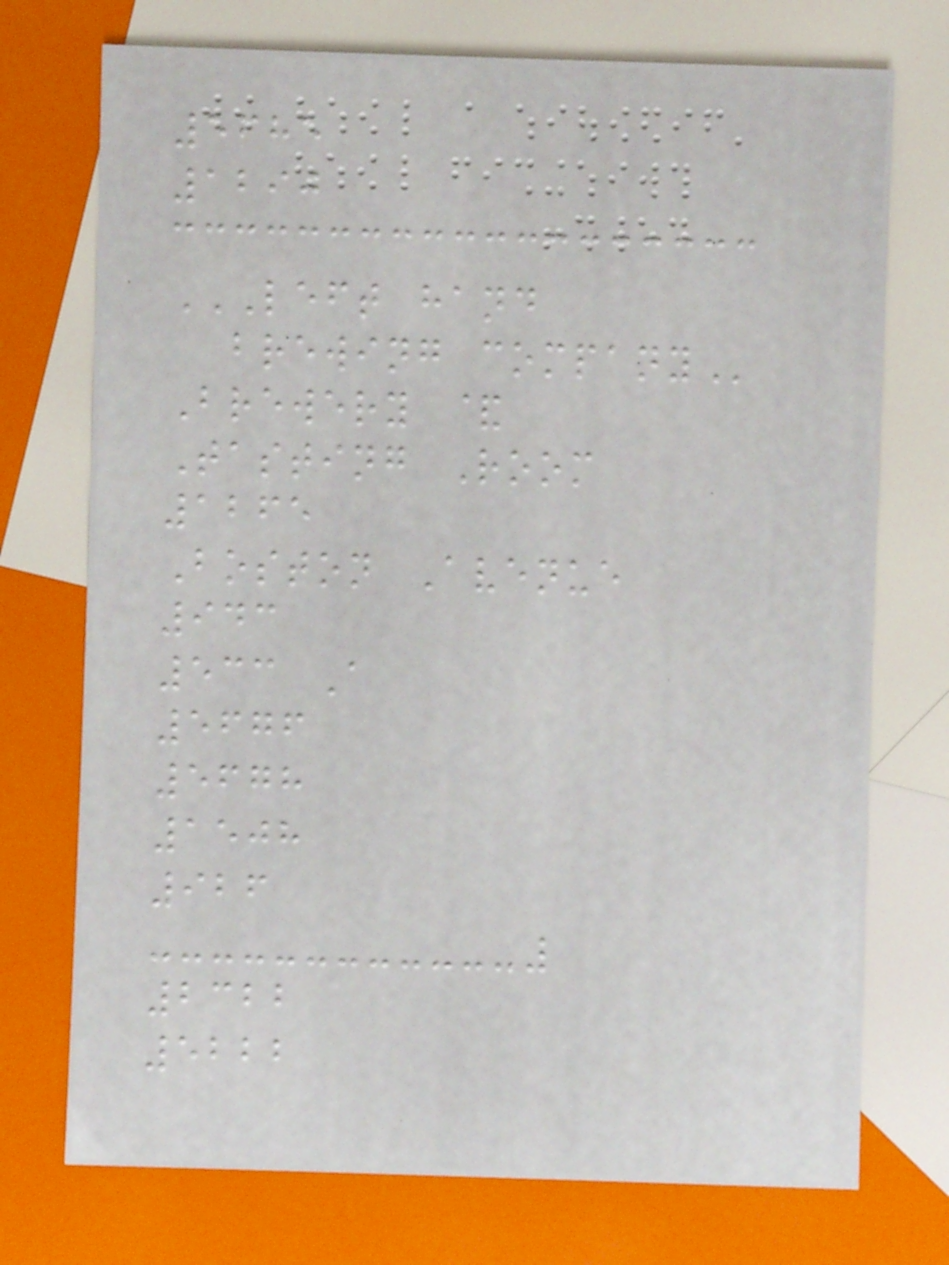5685
1290
LEFT HAND
BREWING COMPANY
Brewery &
Tasting Room
1265
Boston Avenue
943
533 A
5676
5678
1508
926
2322
5222
